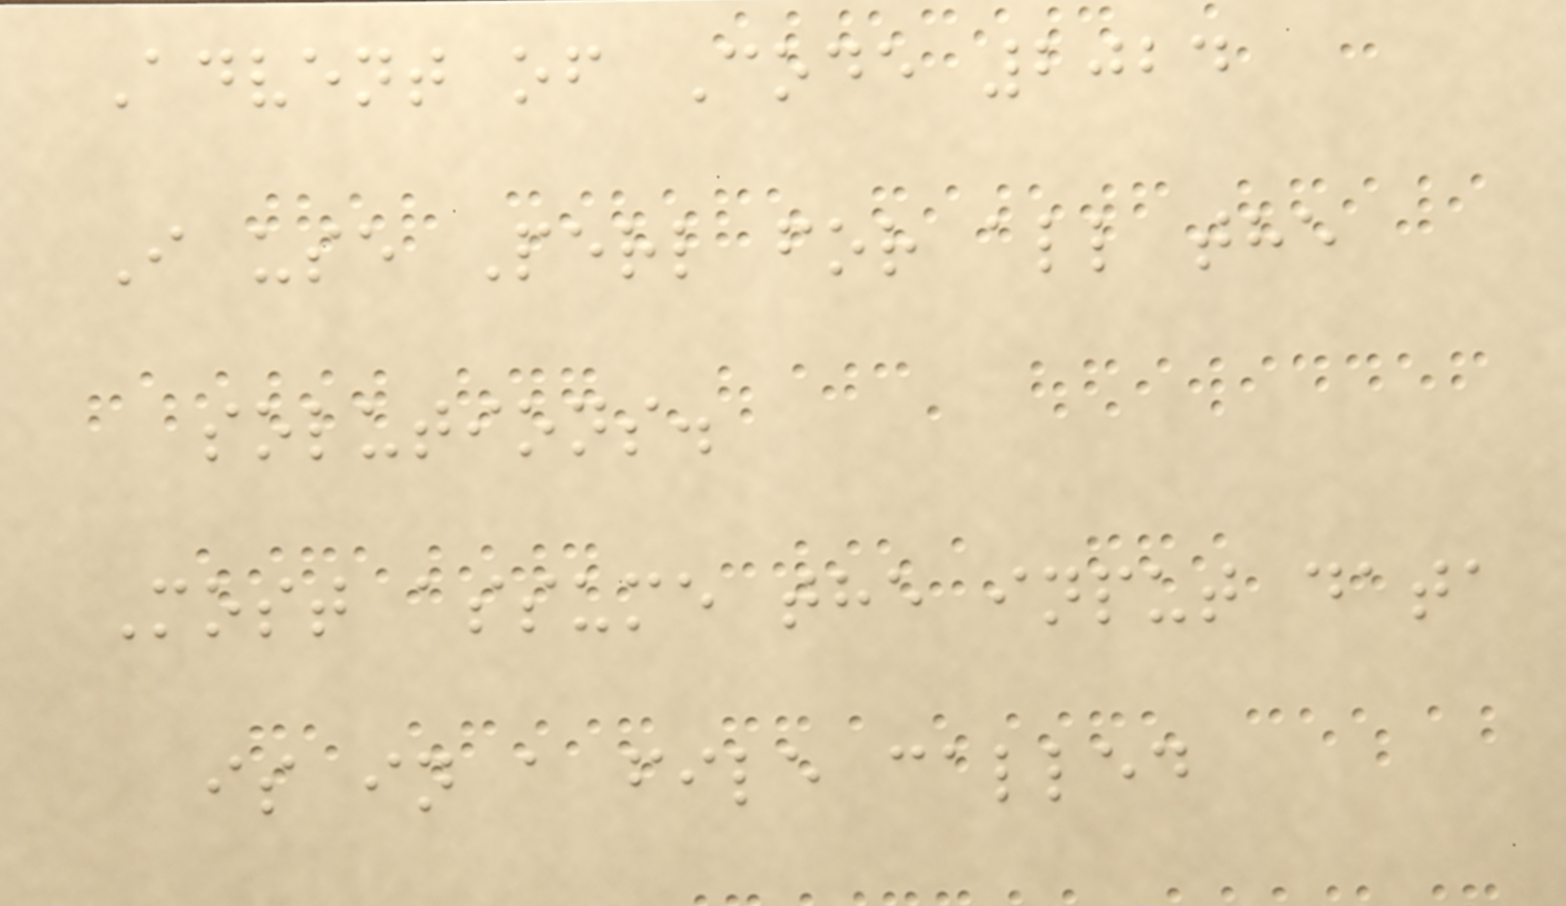Advent of Code 2024
I use Perl for all the
solutions.
Most assume the input data
is in a file called
